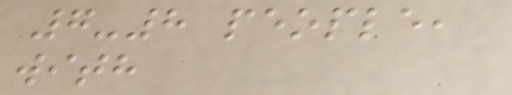7-8 people,
with
